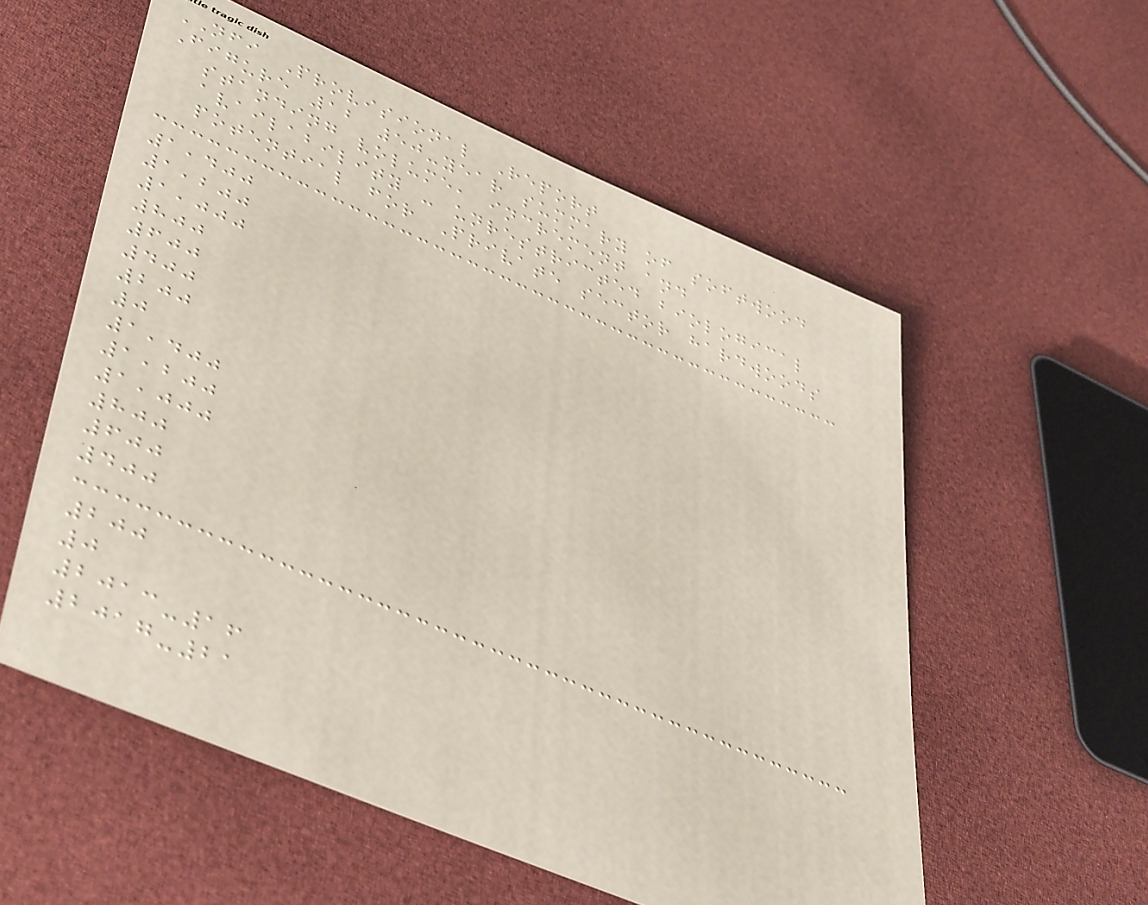NFI Provisional Report
Figure 12 50-year summary of softwood
standing volume, increment and
availability - unrestricted biological
potential for Private sector hardwoods
1,400
1,200
1,000
800
600
400
200
0
1,400
1,200
1,000
800
600
400
200
0
2013-16
2017-21
